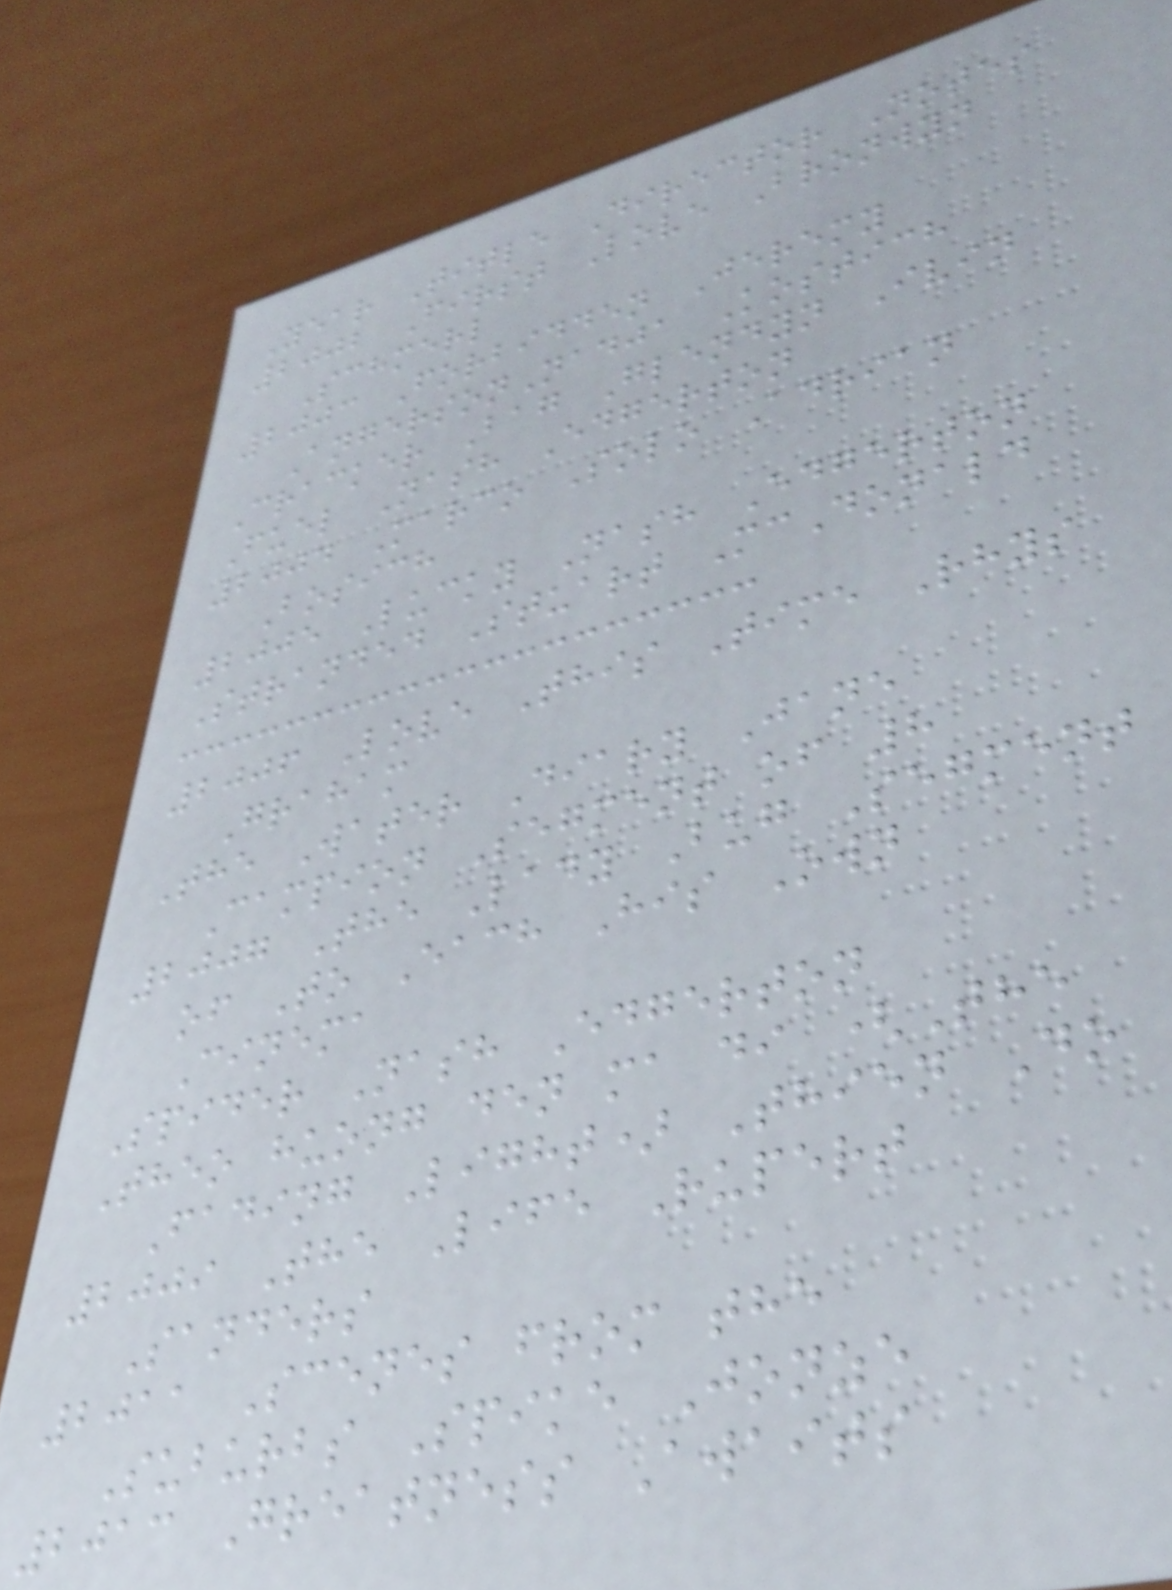Year Title Director Notes
2002 First Love Bronwyn
Schmerl
2003 Forbidden Jeremy
AngersonNadja Kostich
Cracker Bag Glendyn Ivin
Fuel Nash Edgerton
2004 Marco Solo Adrian
Bosich
2005 Lucky Nash Edgerton
Stranded Stuart McDonald
2006 Love This Time Rhys
Graham
The Water Diary Jane
Campion Segment of 8
2007 The Lady Bug Segment
of To Each His Own
Cinema
Spider Nash Edgerton
Theo huong den ma di (The
Fading Light) Thien Do
2009 The Life Rupert
Sanders
2011 Scenes from the
Suburbs Spike Jonze
2013 Greatness Awaits
